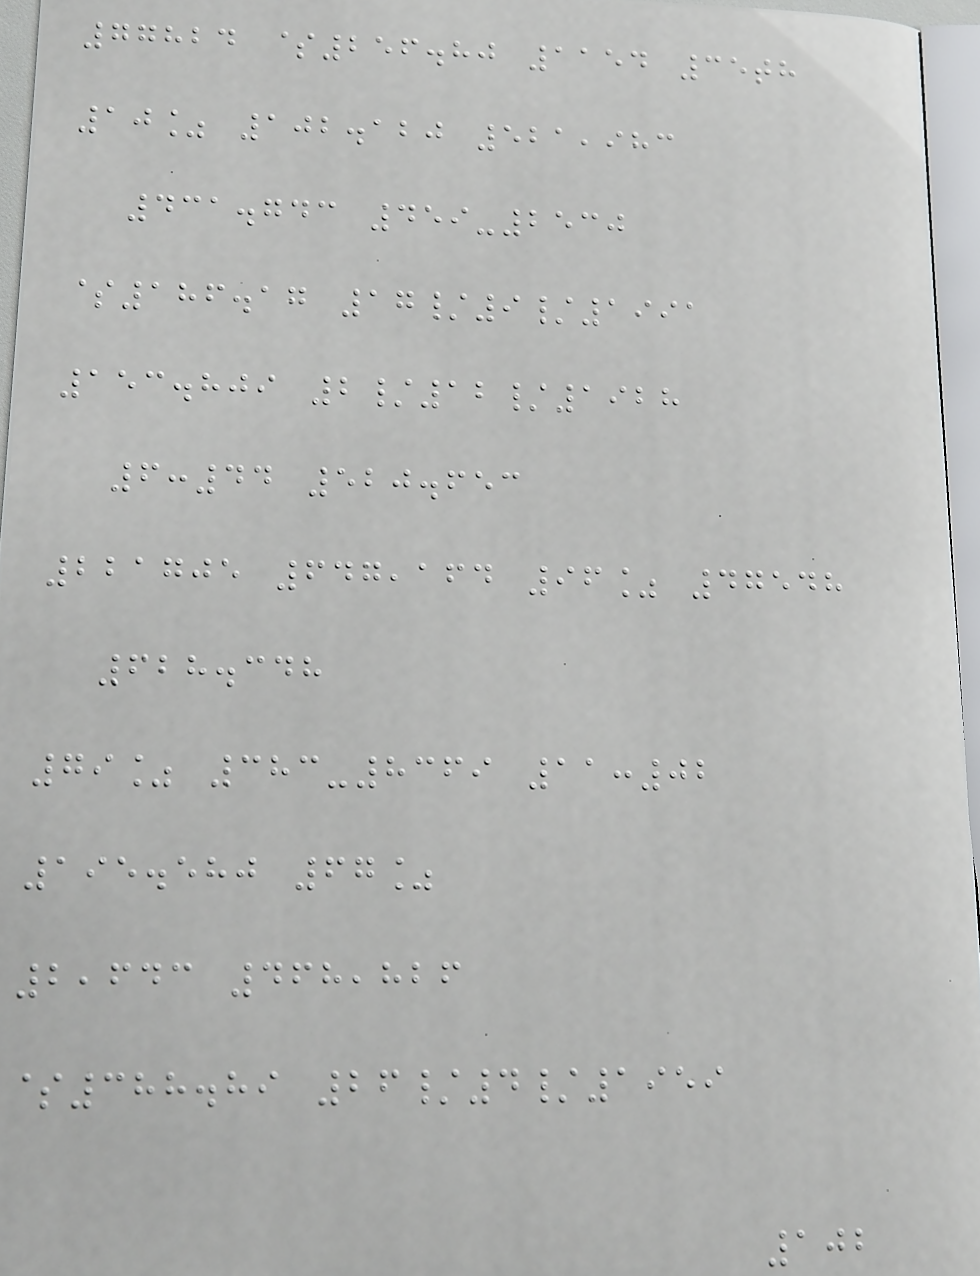77824 $256.80 1154 35th
10% 102.120 521,983
431.743 459-2530
$186.17 17/9/1991
153.809 2/12/1928
6:44 520.653
221705 647,164 96% 47548
628.348
79% 383-8369 11:02
195.580 67%
2,643 468,826
$388.89 26/4/1959
102
